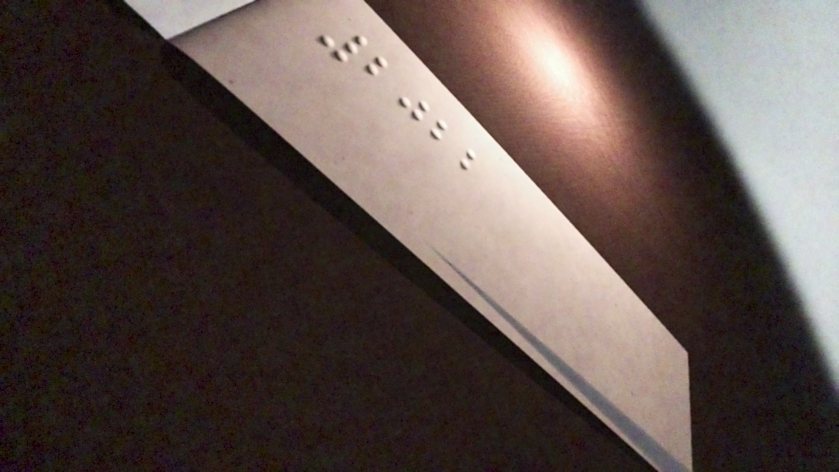2022
